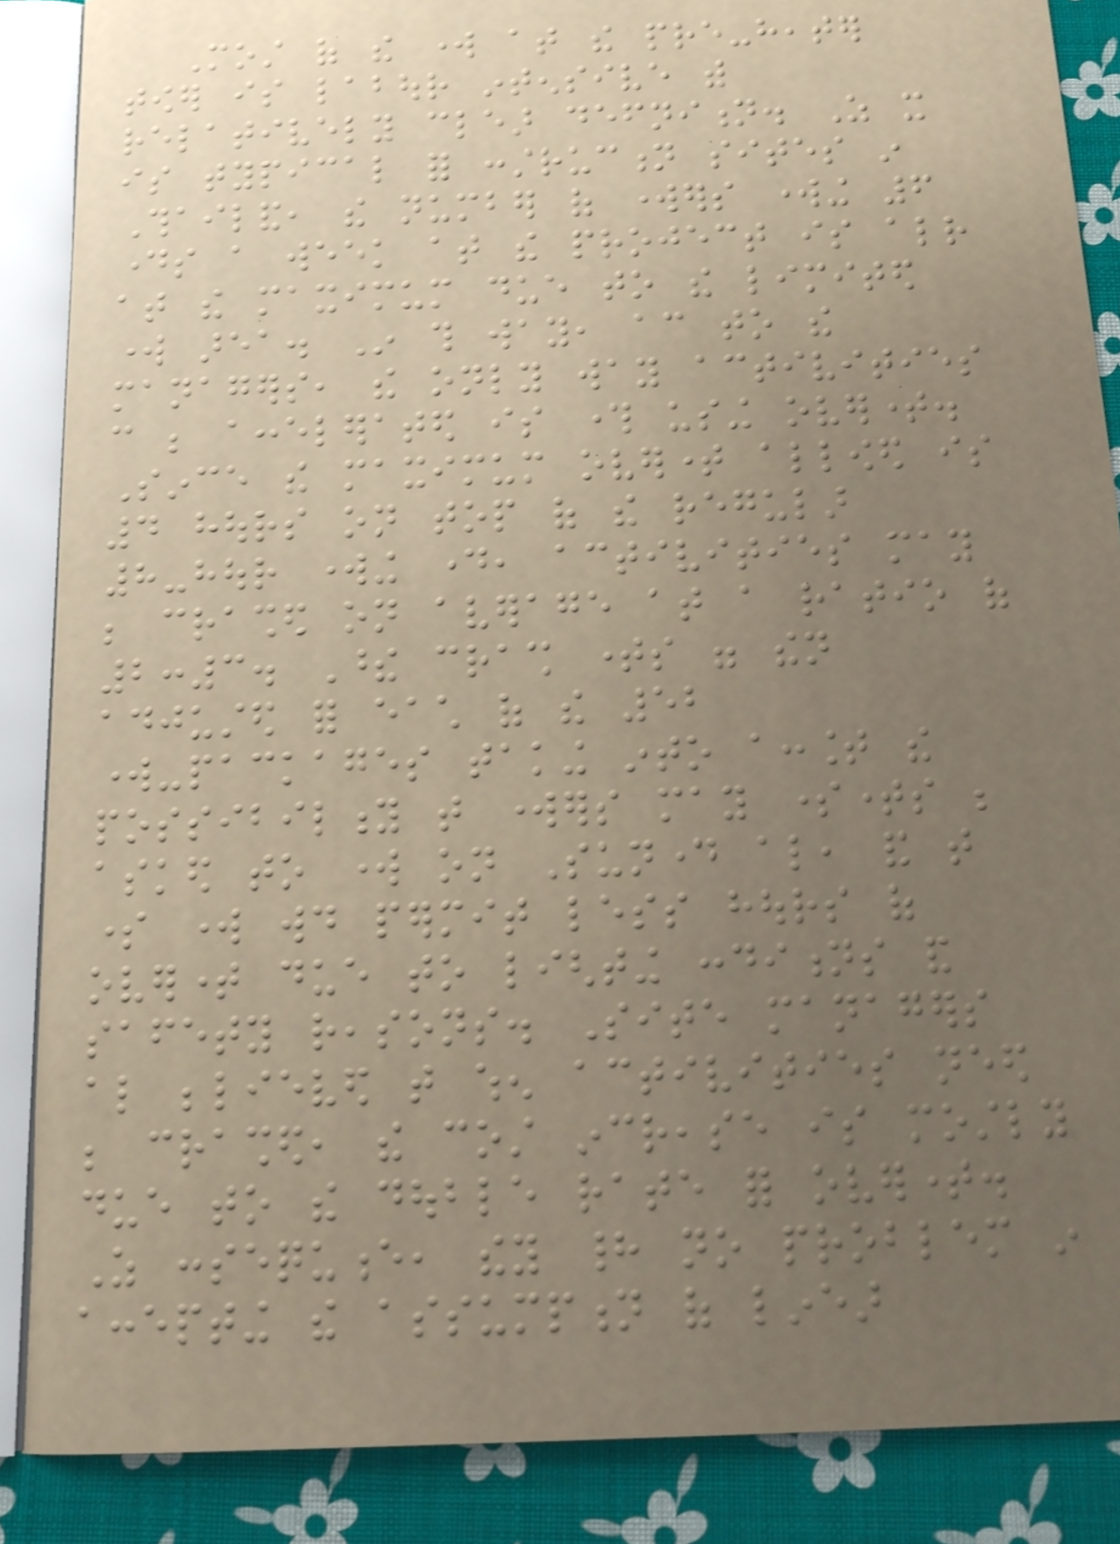Most of the work at the pre-heater
tower is labour intensive with
relatively clear defnition. As it
is typical for construction sites in
Thailand, the number of workers working 6
days a week at the project is already
at the maximum due to the limited
work area. In this way, according to the
managers, the only way activities
can be accelerated is through using overtime.
Since the maximum overtime allowed is
4 hours on top of the regular
8-hour working day, activities may
be crashed on average at a ratio of
2:3. These crash times were then
adjusted for each of the 52
work-packages taking into account the
possibility that workers may sometimes be
asked to work on Sunday also, and that
some work would permit less hours of
overtime due to lighting conditions and
safety reasons. Site managers
also believed that when activities need
be crashed, the cost increase is mostly
due to the double rate for overtime.
As consequence, they had no problem in
accepting the assumption of linear
